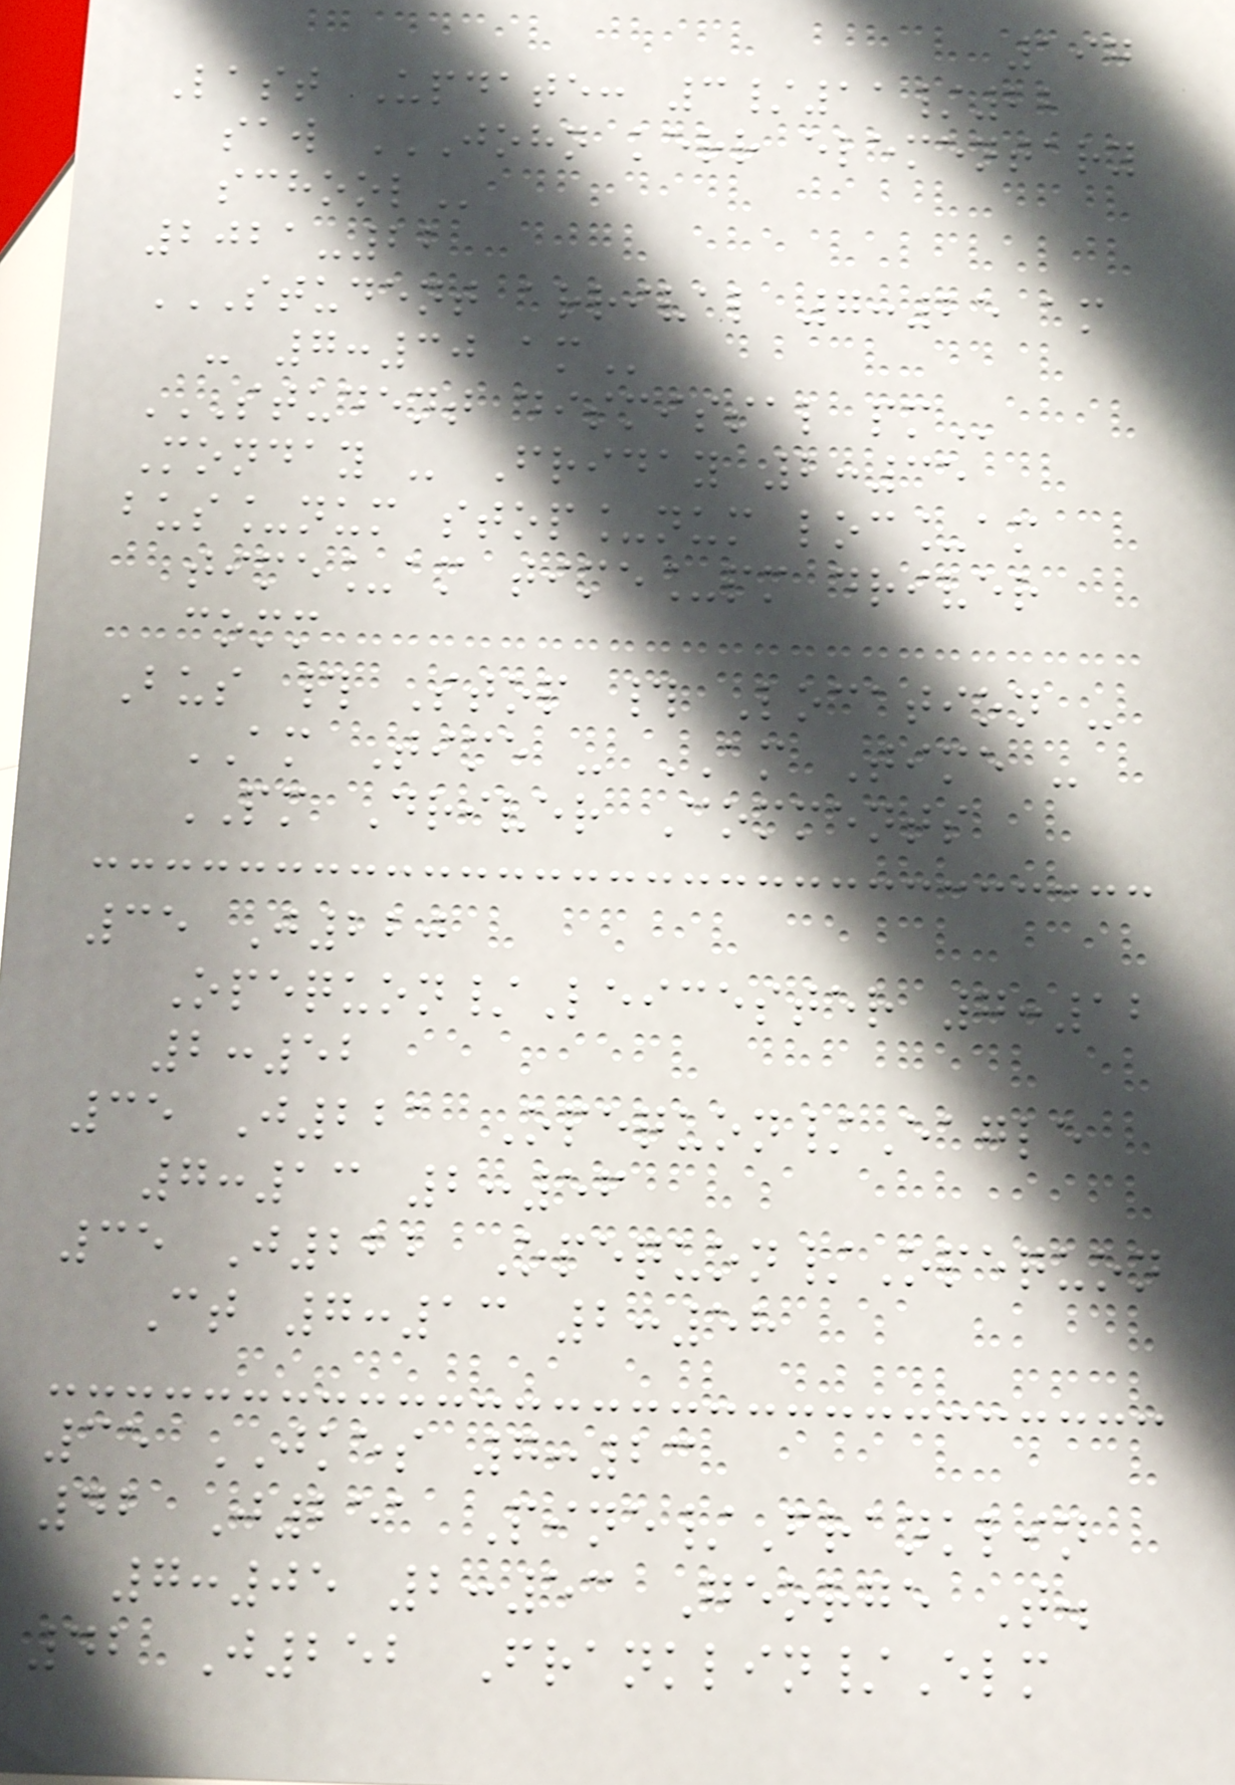197
Last Update: 3/11/22
saw JOHN KERR ELEMENTARY
SCHOOL
2021-22
STUDENT ARRIVAL 7:25 AM
- 7:30 AM
STUDENT DISMISSAL PM
Monday - Friday 2:35
bus_num stop_num loc_am
time_am time_pm driver
comm
Bus # Stop # Location -
AM Time - AM Time -
PM Driver Comments
35 J220
Opequon/Leicester 7:12
2:52
35 J221 Opequon/Eagle
7:13 2:56
35 J222 Opequon/Opequon
Ct 7:13 2:58
35 JKES 7:23
42 J251 Pine/Franklin
7:05 2:53 George T.
42 J252 Franklin/Elm
